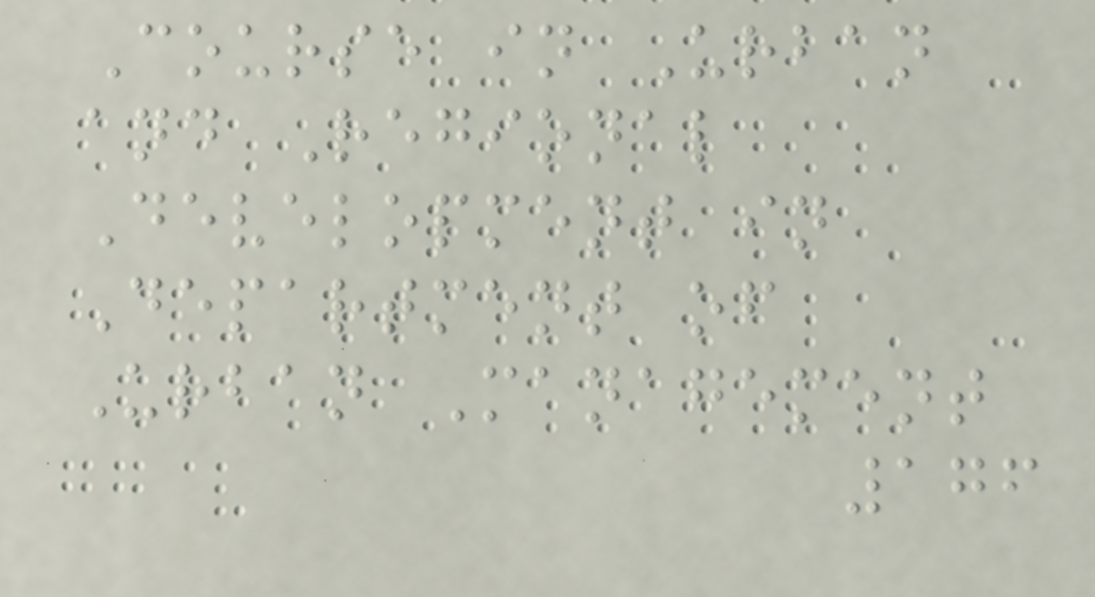Course in Urban
and Regional
Development in
Department of
Urban Management
176
